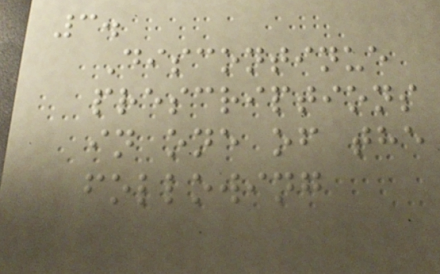3.
Discontinue
prescriptions
in one of the
following
